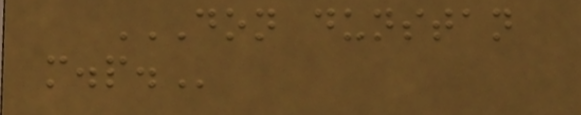DON DUNSTAN
M.P.
